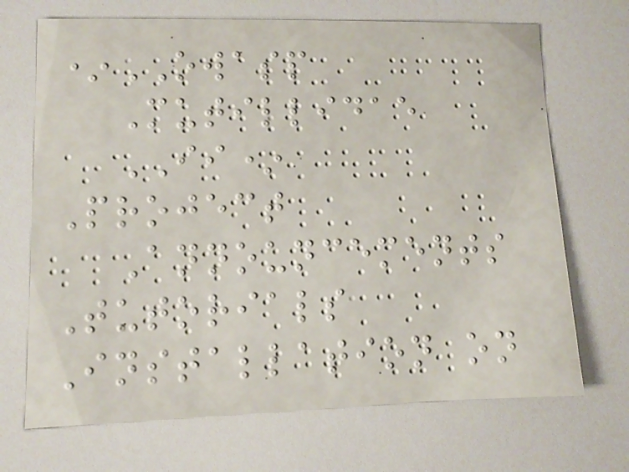*OWASP
Mutillidae
II*
Project
Announcements
Tutorials
Installation on
